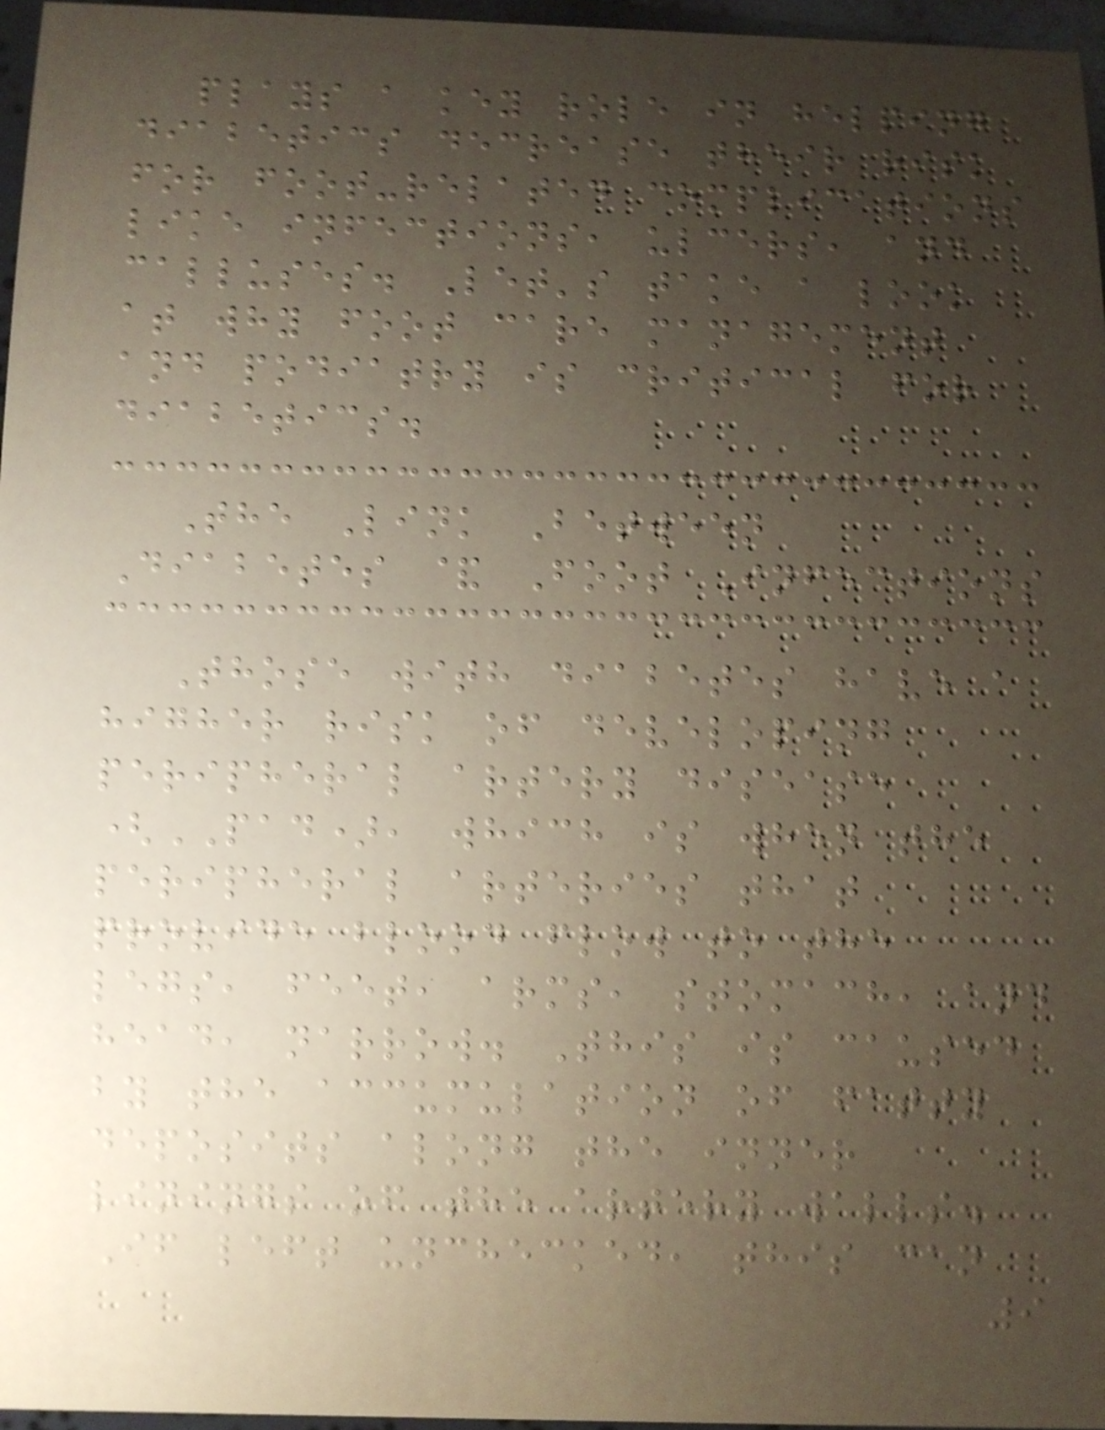plays a key role in helping
diabetics decrease their risk
for foot-related complications
like infections, ulcers, and
calluses. Let's take a look
at why foot care management
and podiatry is critical for
diabetics.
The Link Between
Diabetes & Foot Infections
Those with diabetes have a
higher risk of developing
peripheral artery disease
(PAD), which is when the
peripheral arteries that
provide blood flow to the
legs, feet, arms, stomach, and
head, narrow. This is caused
by the accumulation of fatty
deposits along the inner
linings of the artery walls.
If left unchecked, this can
9
